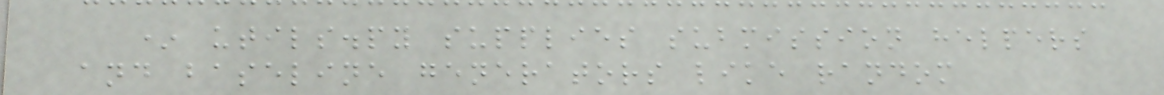* utils.py supplies submission helpers
and baseline generators like random
